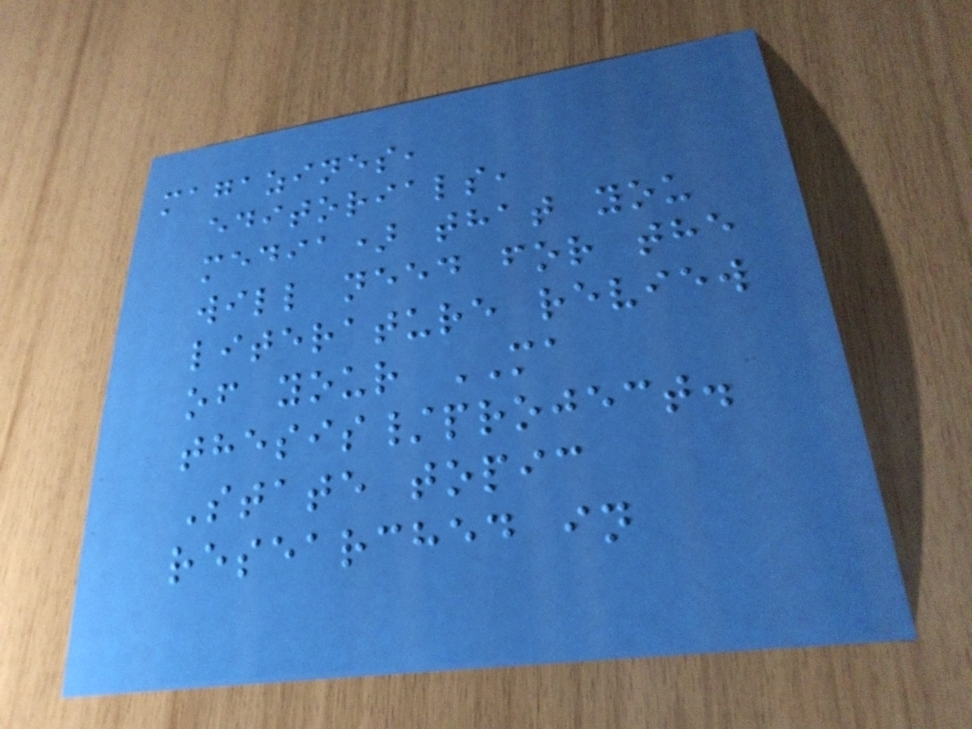magazines,
editorials,
media) that you
will need for the
literature review
of your MA
thesis/project.
State topic
researched in
